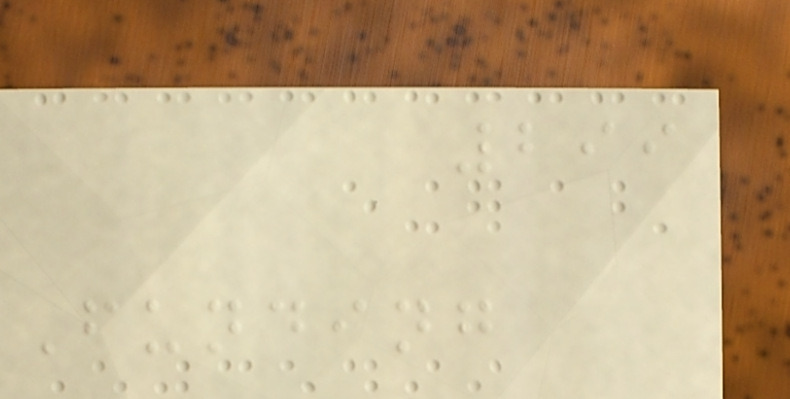299
Funding
